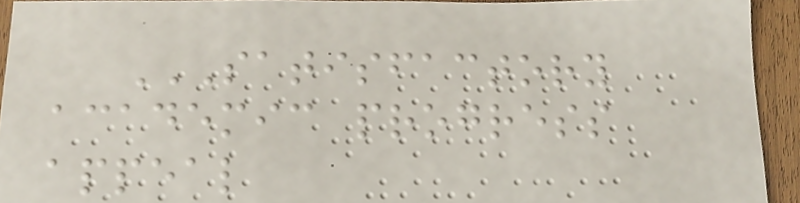SATISFACTORY
ACADEMIC PROGRESS
APPEAL
